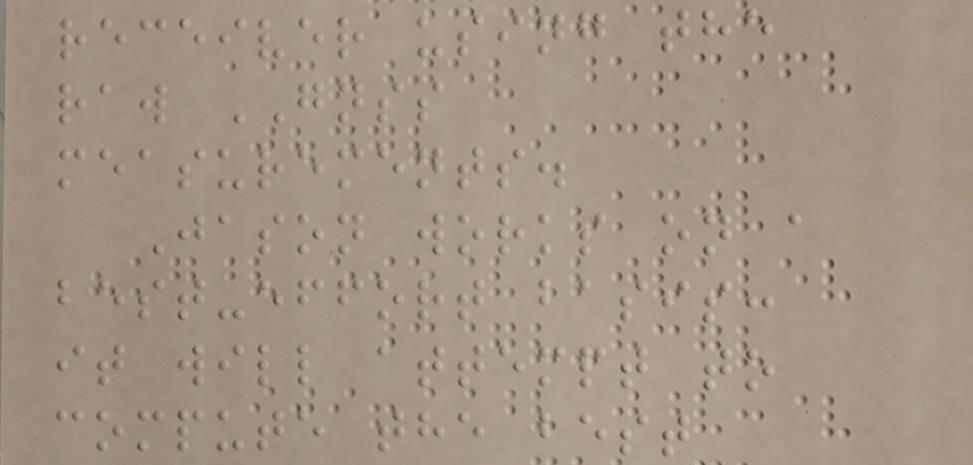receiver using the
raw GNSS
measurements.
Jason works on a
best-effort basis:
it will attempt to
compute the best
